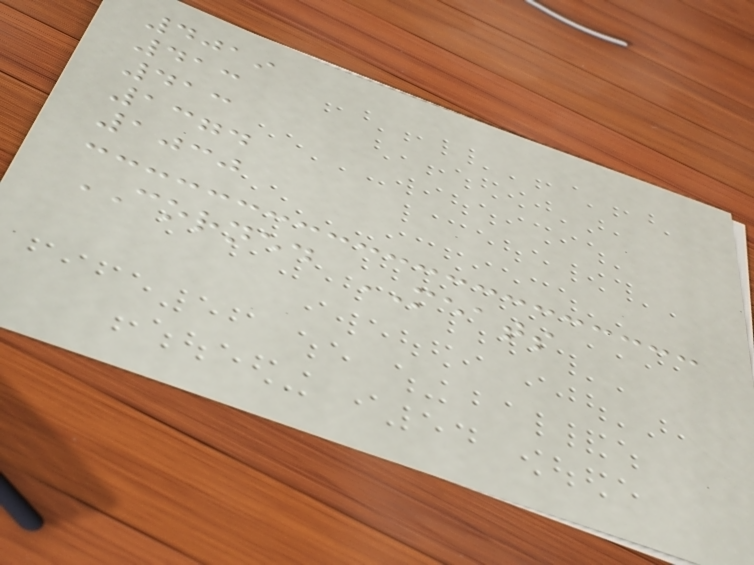4019
413
413
1374
1030
CORNED MEATS
